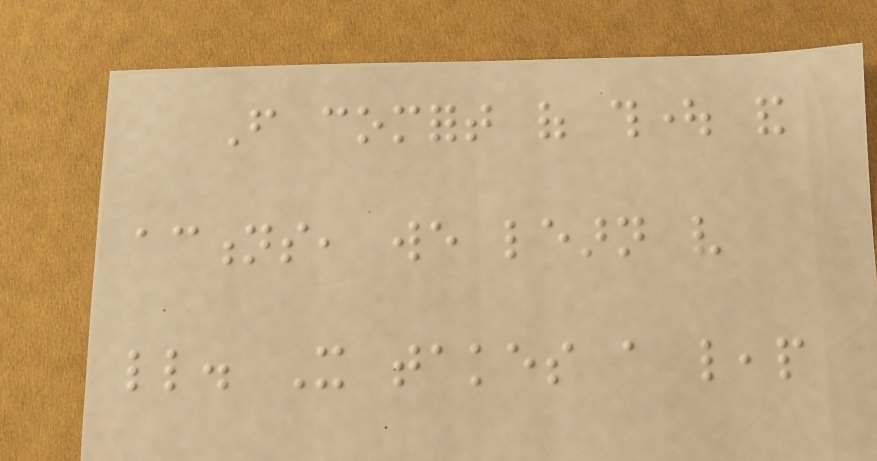From comfort of thought and
actions, we learn very
little. It takes a leap
